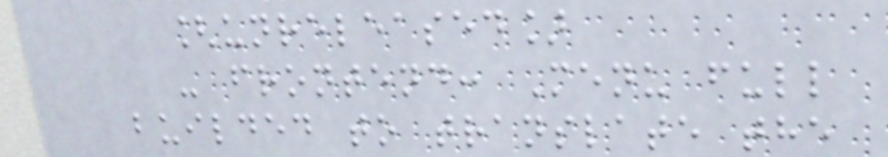[unreleased]
- frontend: Menu full
builded to translate the
